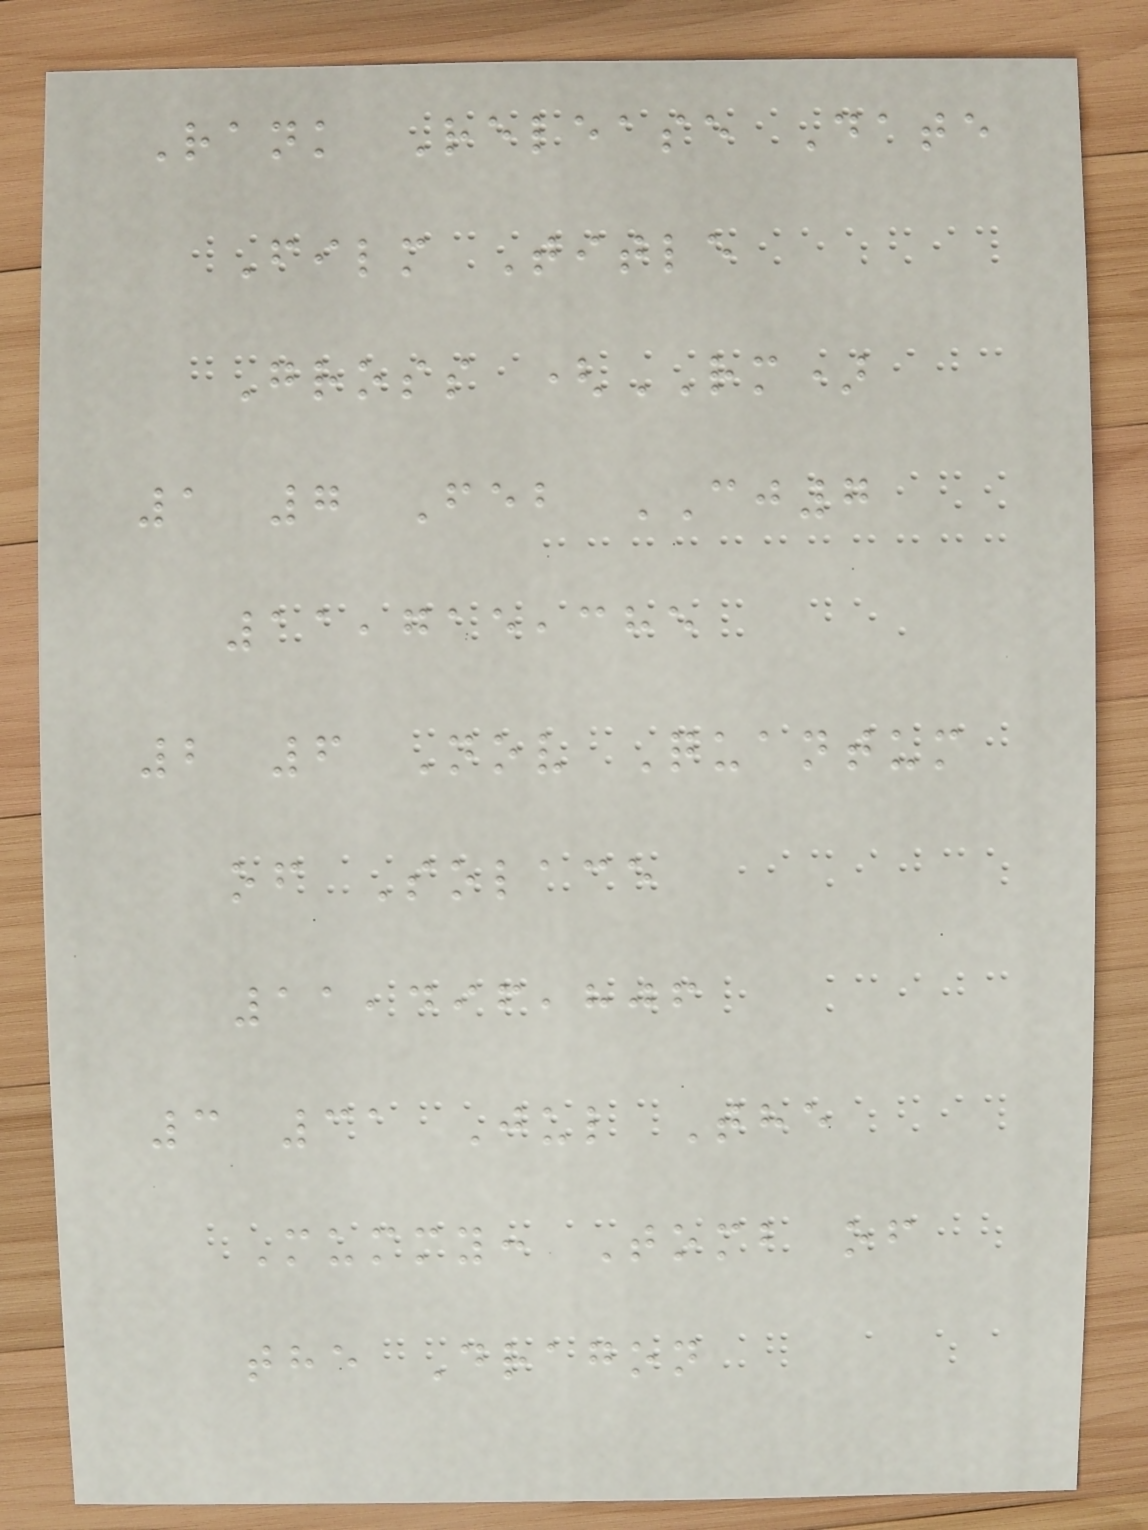Rank Release Date
Film Title
Gross (RM)
1 7 Feb CJ7
11,715,385
2 6 Nov Quantum
of Solace
11,496,806
3 31 Jul The
Mummy: Tomb of
the Dragon
